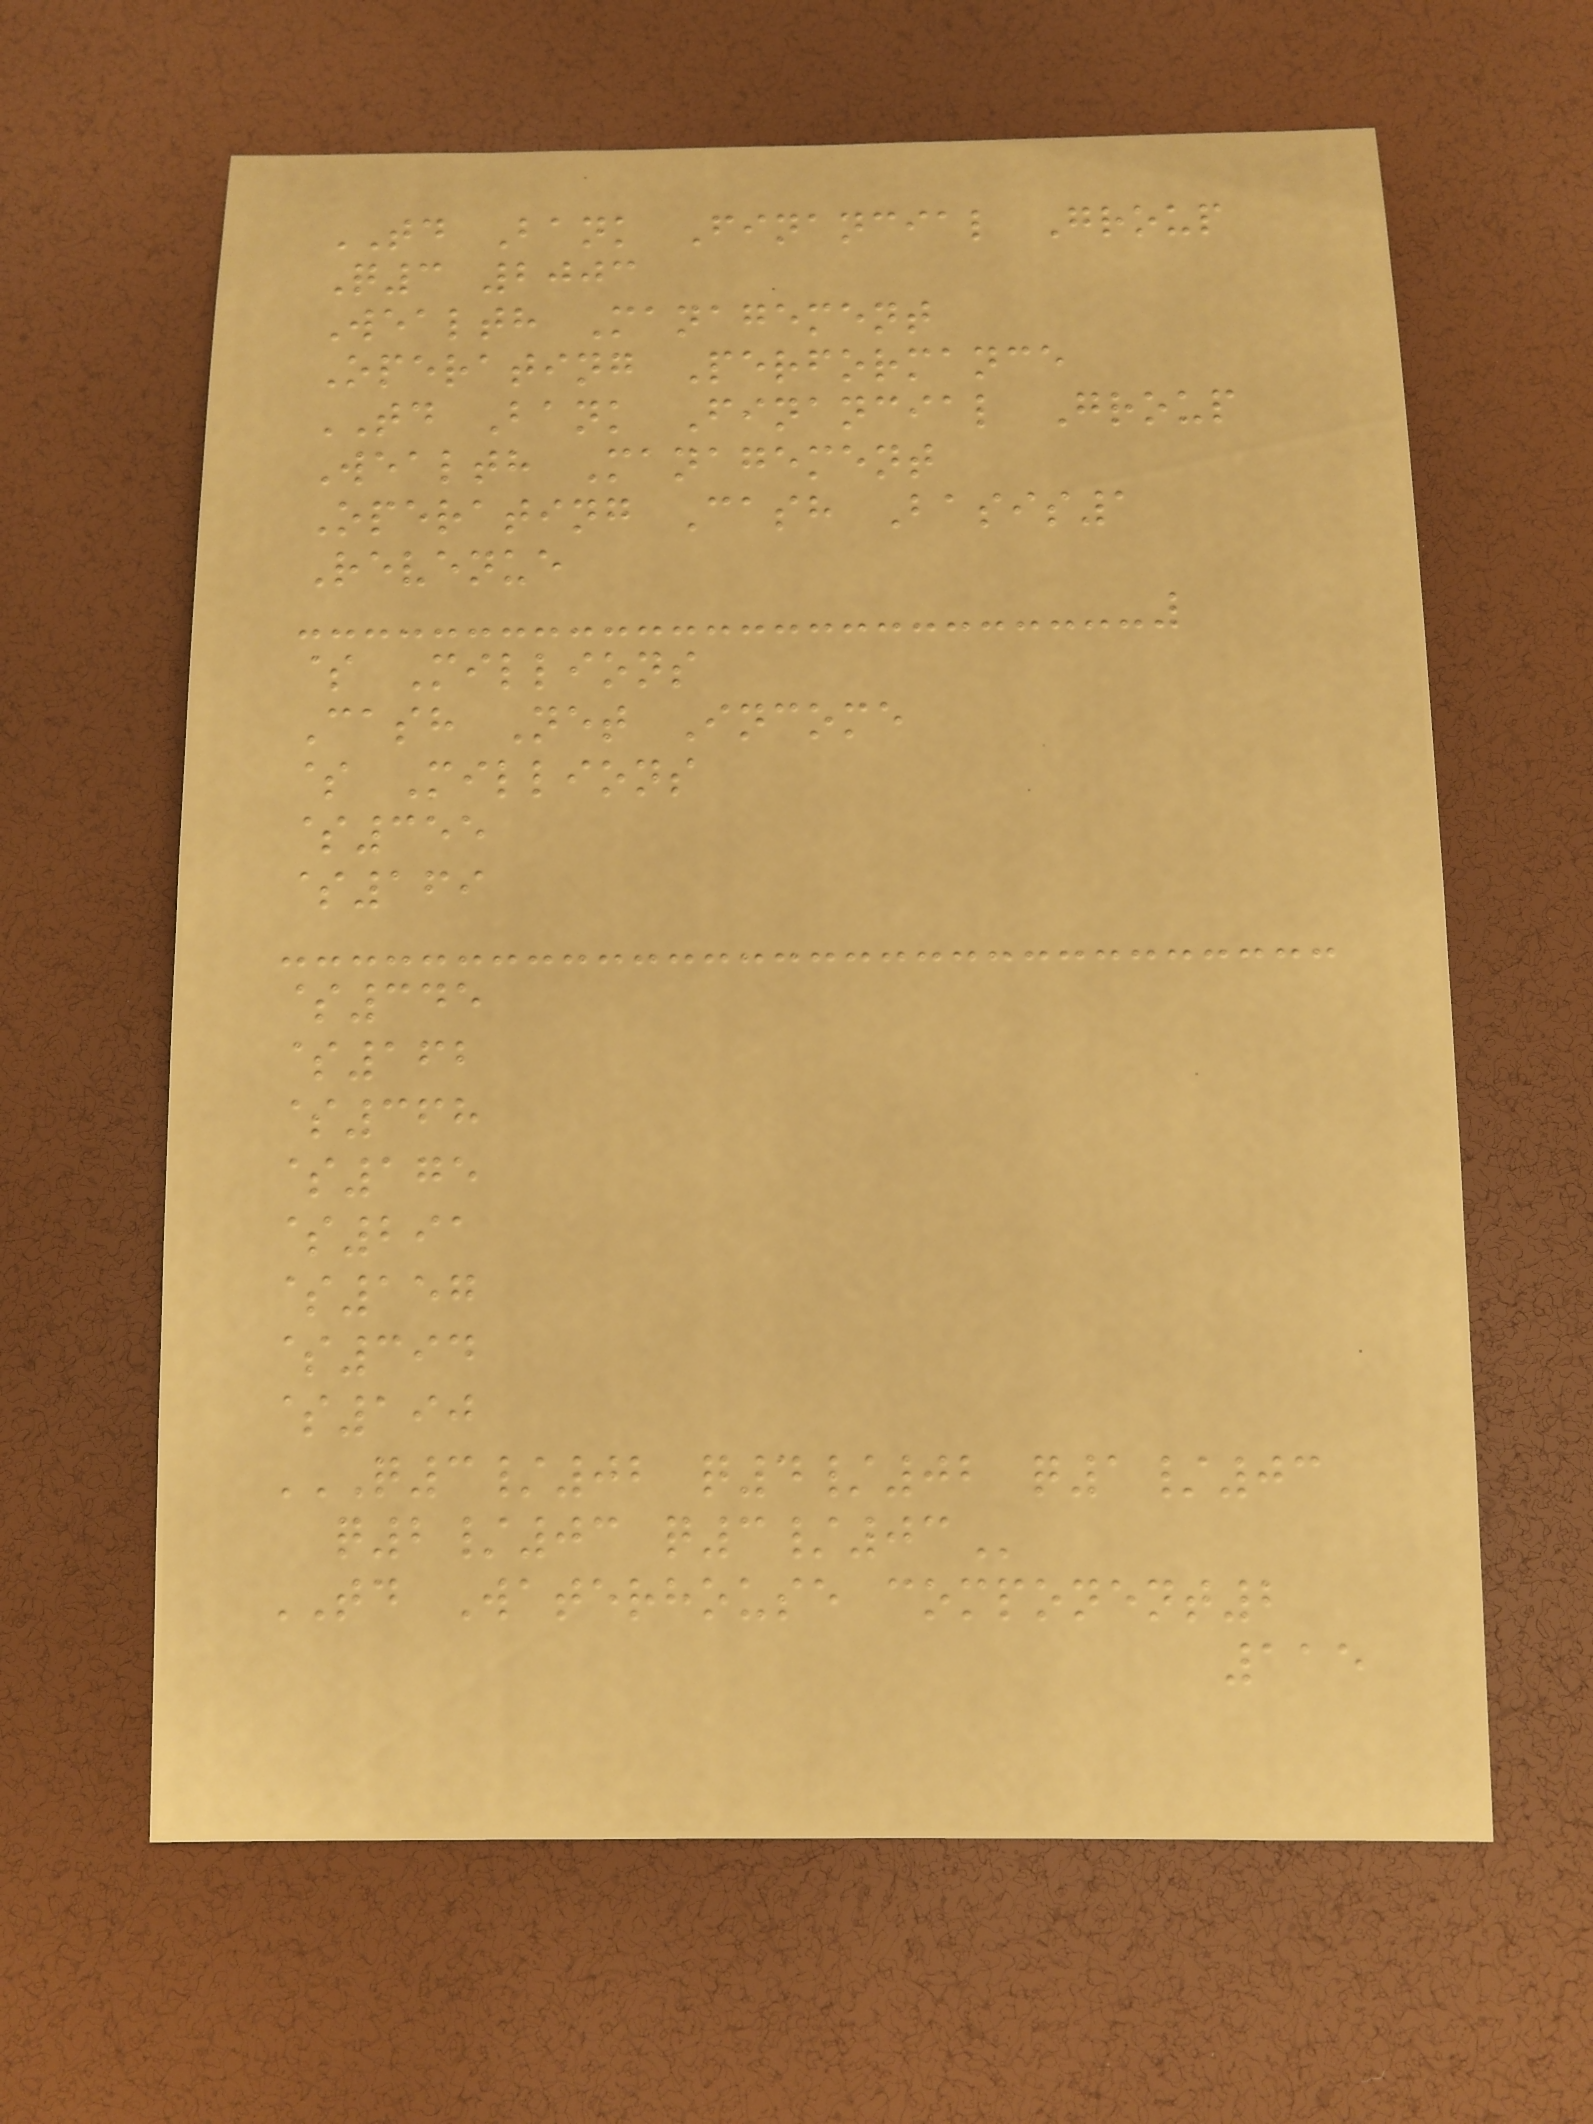TD Bank Financial Group
Q3 2003
Wealth Management
Operating Performance
TD Bank Financial Group
Wealth Management
Operating Cash Basis1
Revenue
$ Millions
Cash Net Income
$ Millions
$355
$169
$345
$162
$368
$175
$291
$157
$394
$190
Q3/02 Q4/02 Q1/03
Q2/03 Q3/03
TD Waterhouse component2
115
